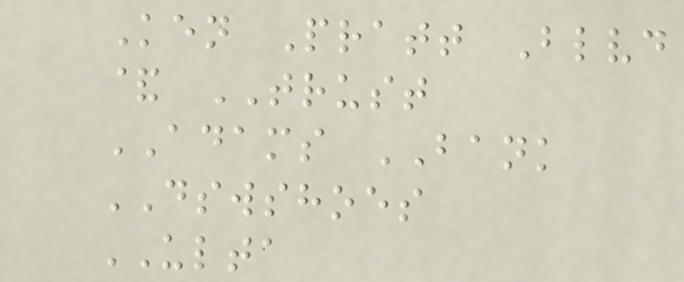Ken Pratt Blvd
& TRUST
ADAMS BANK
DSWSHOES
ULTA
